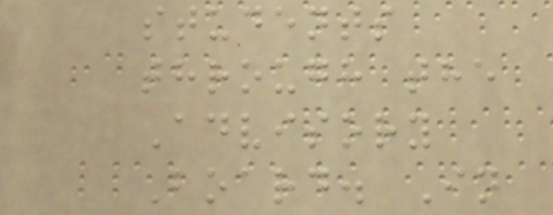students
through the
Advisory
Board. In
